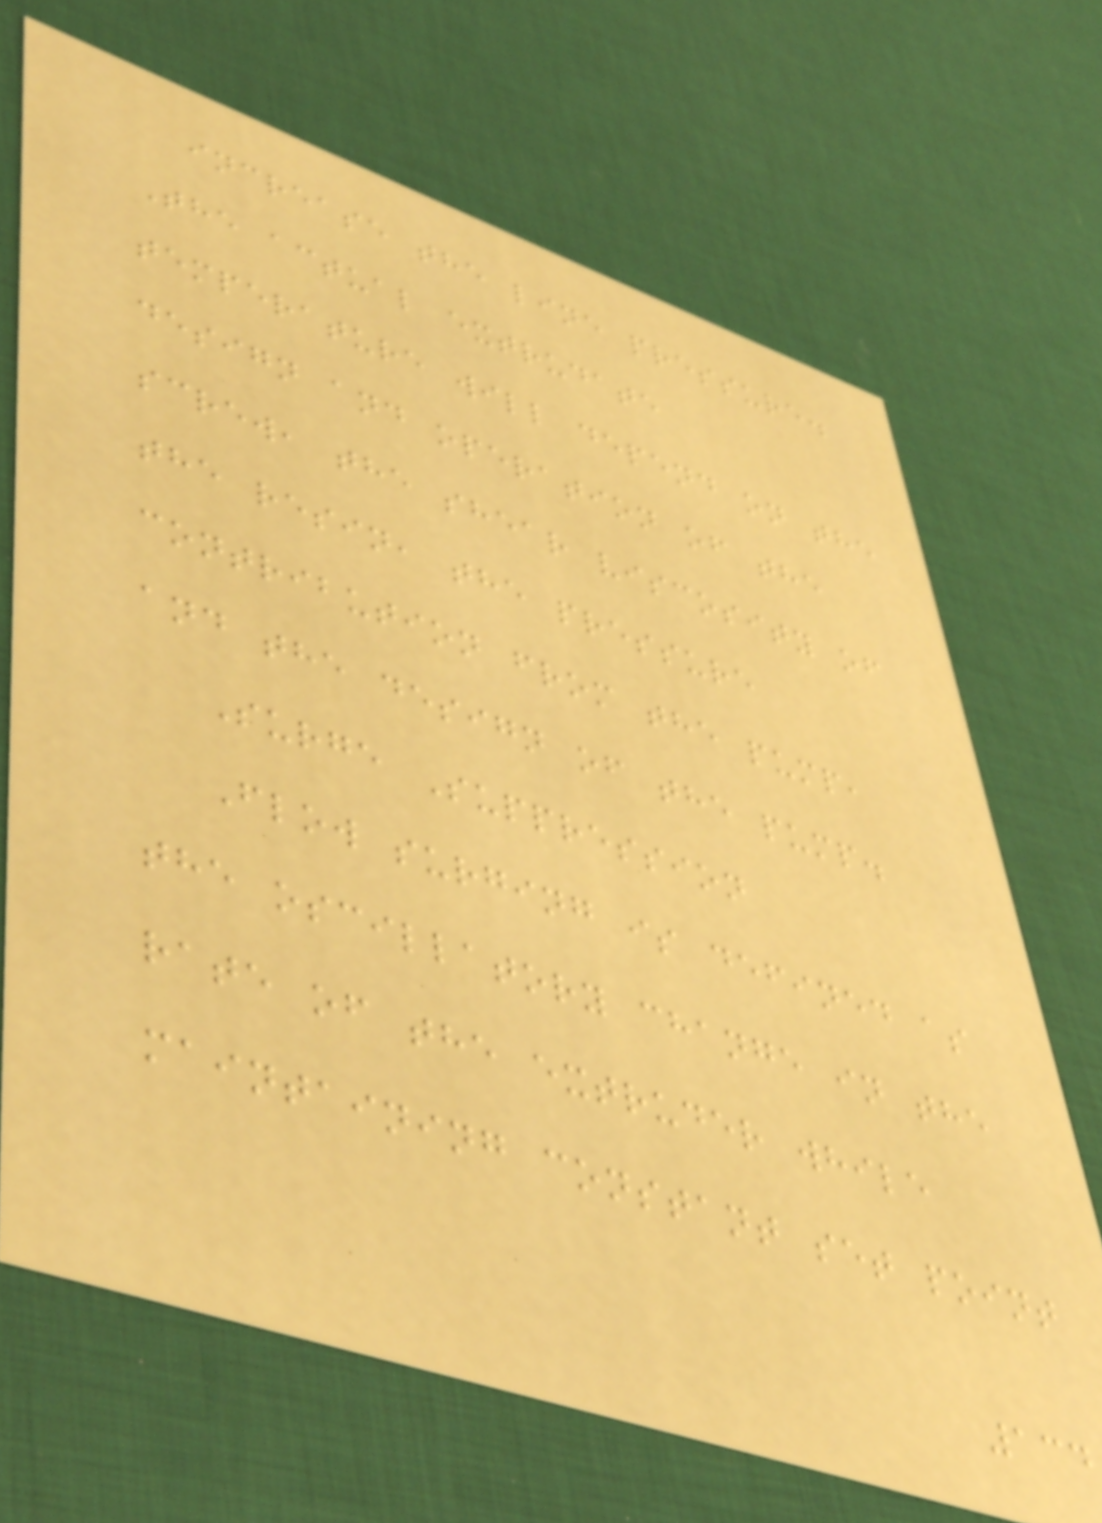increase the line pressure.
The actual extrudate
temperature will depend on the
design and operation of the
screw, the shear viscosity of
the resin, the pressure
contribution from the pump,
and the design of the pump.
Surge Suppression
Flow surging is defined as
the oscillatory change in the
rate of the extruder while
maintaining constant set point
134
